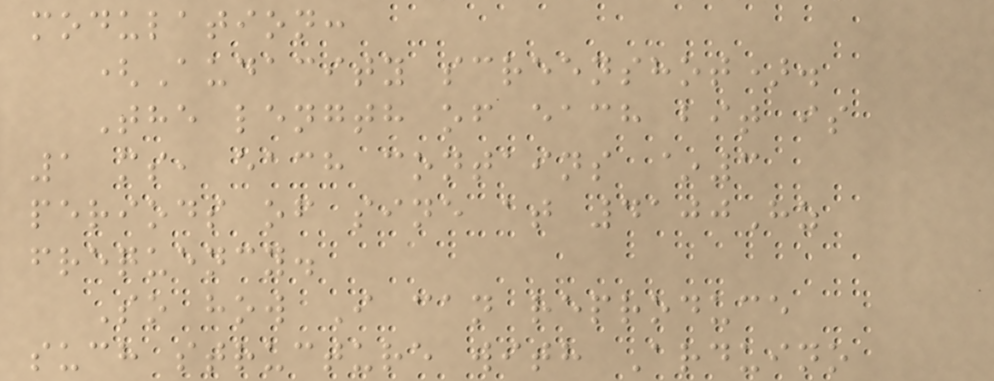modulation:
(Audacity screenshot).
The length of each bit is
1 ms, each contains ~3
periods of sine at 4100Hz
frequency.
So how I can reproduce
such structure with Arduino
